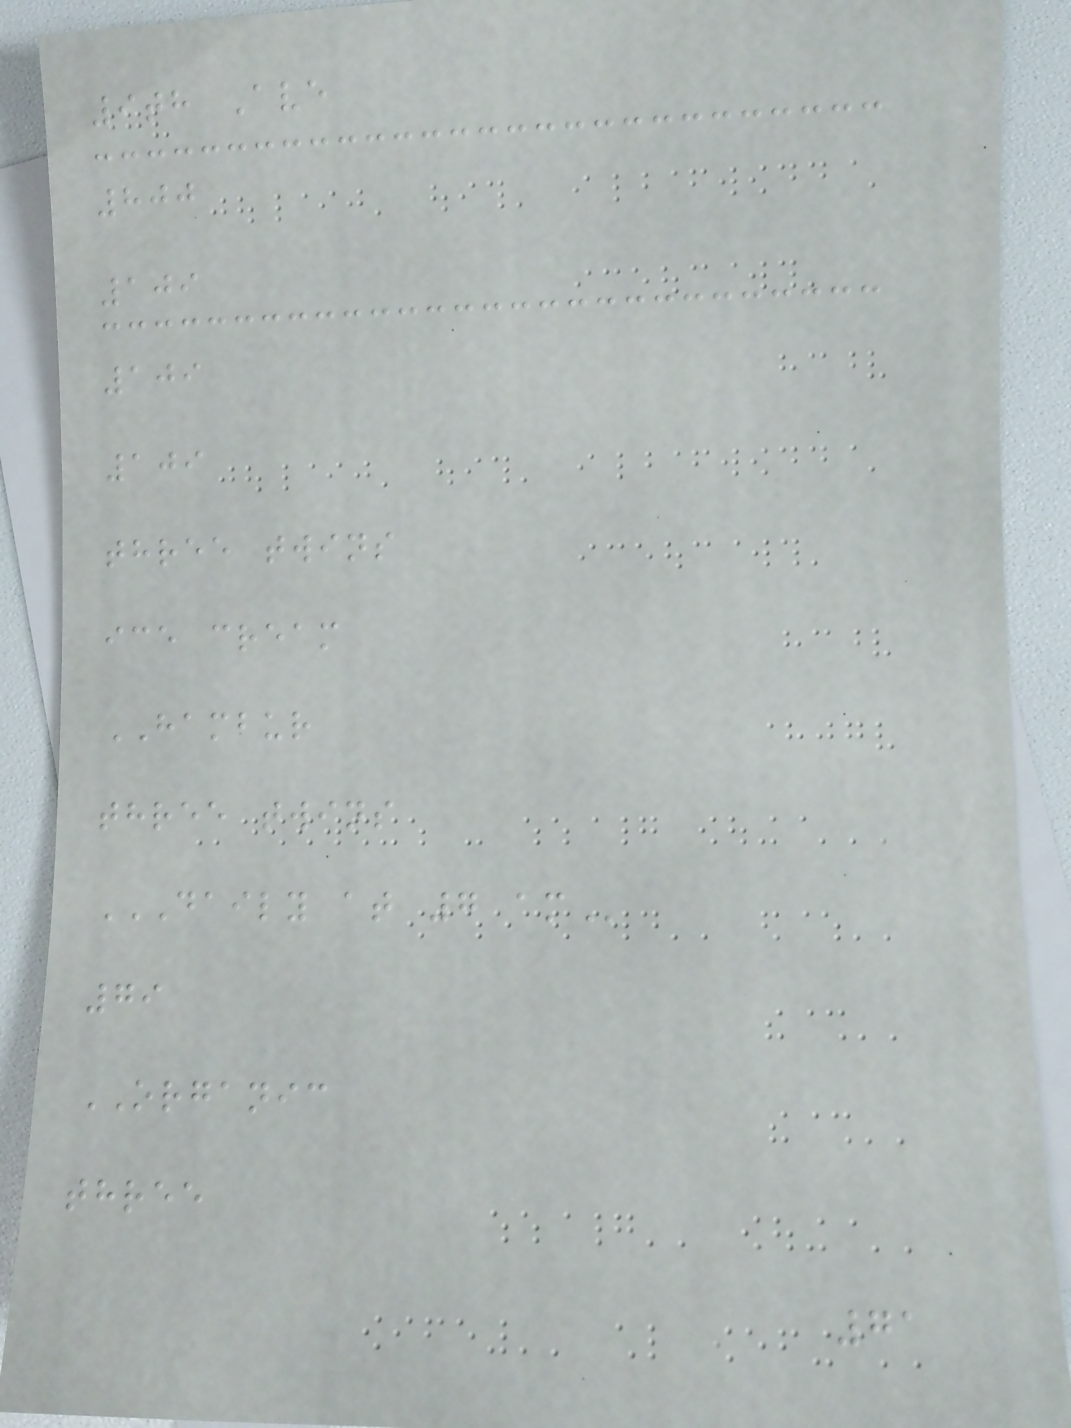9th Ave
800
109
109
109
three twins
ice cream
HAMBUR
three twins
DAILY AT 7 AM
79
ORGANIC
three
71
